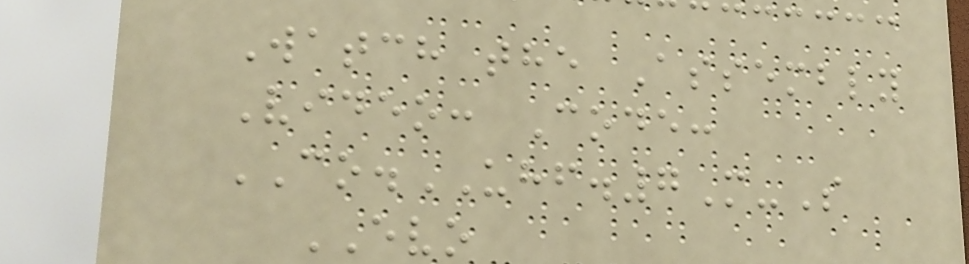Watch the Assembly
Video: Code:
CO.UHF.7M-S
EVO
